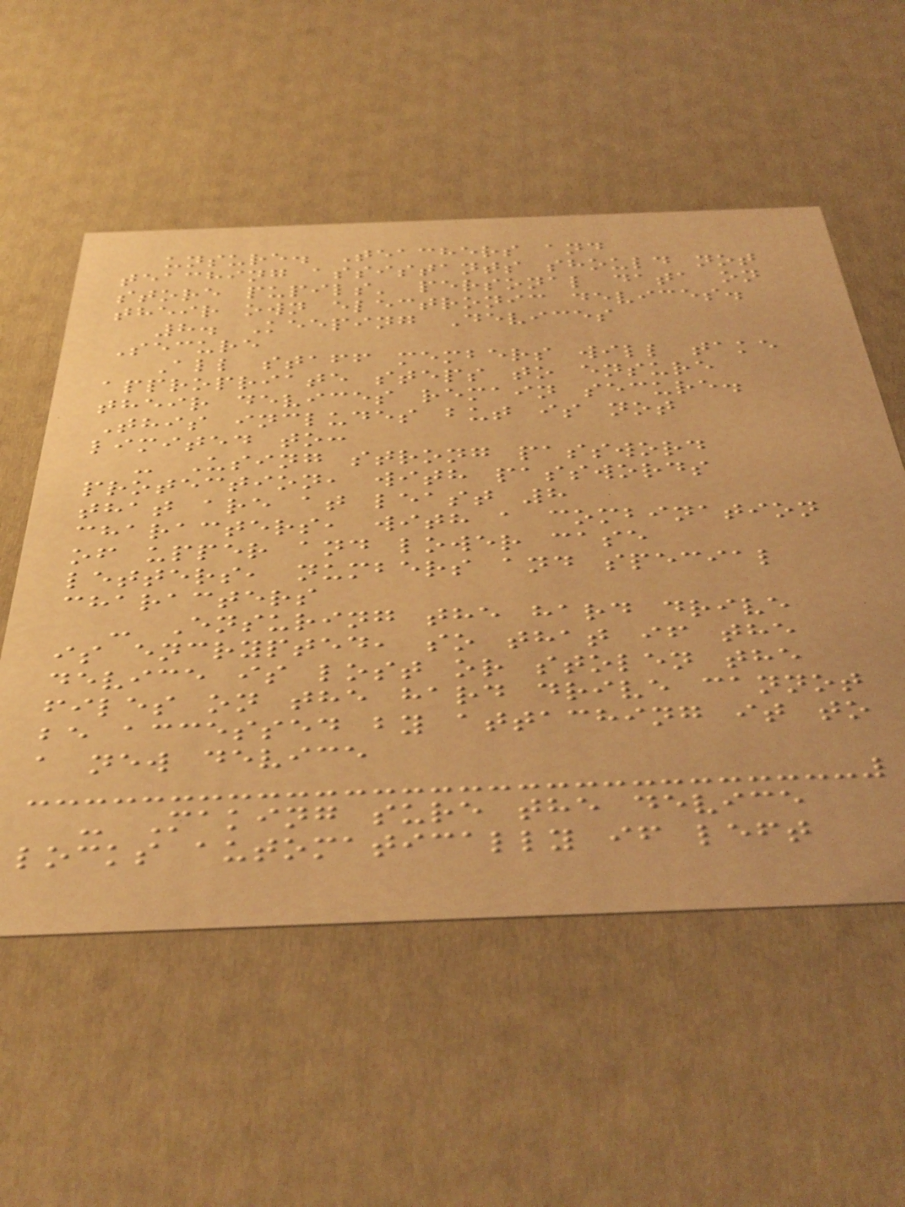unsure. Teachers and
teaching assistants should not
store pupils' personal data on
their own electronic devices.
8. Keeping Devices
Secure
All staff members will take
appropriate steps to ensure
their devices remain secure.
This includes but is not
limited to:
- Using strong password
protection, with passwords
that are at least 8
characters, with a combination
of upper and lower case
letters, numbers and special
characters
- Ensuring the hard drive
is encrypted, so that if the
device is lost or stolen the
files on the hard drive cannot
be accessed by attaching it to
a new device
- Making sure the device
locks automatically if left
